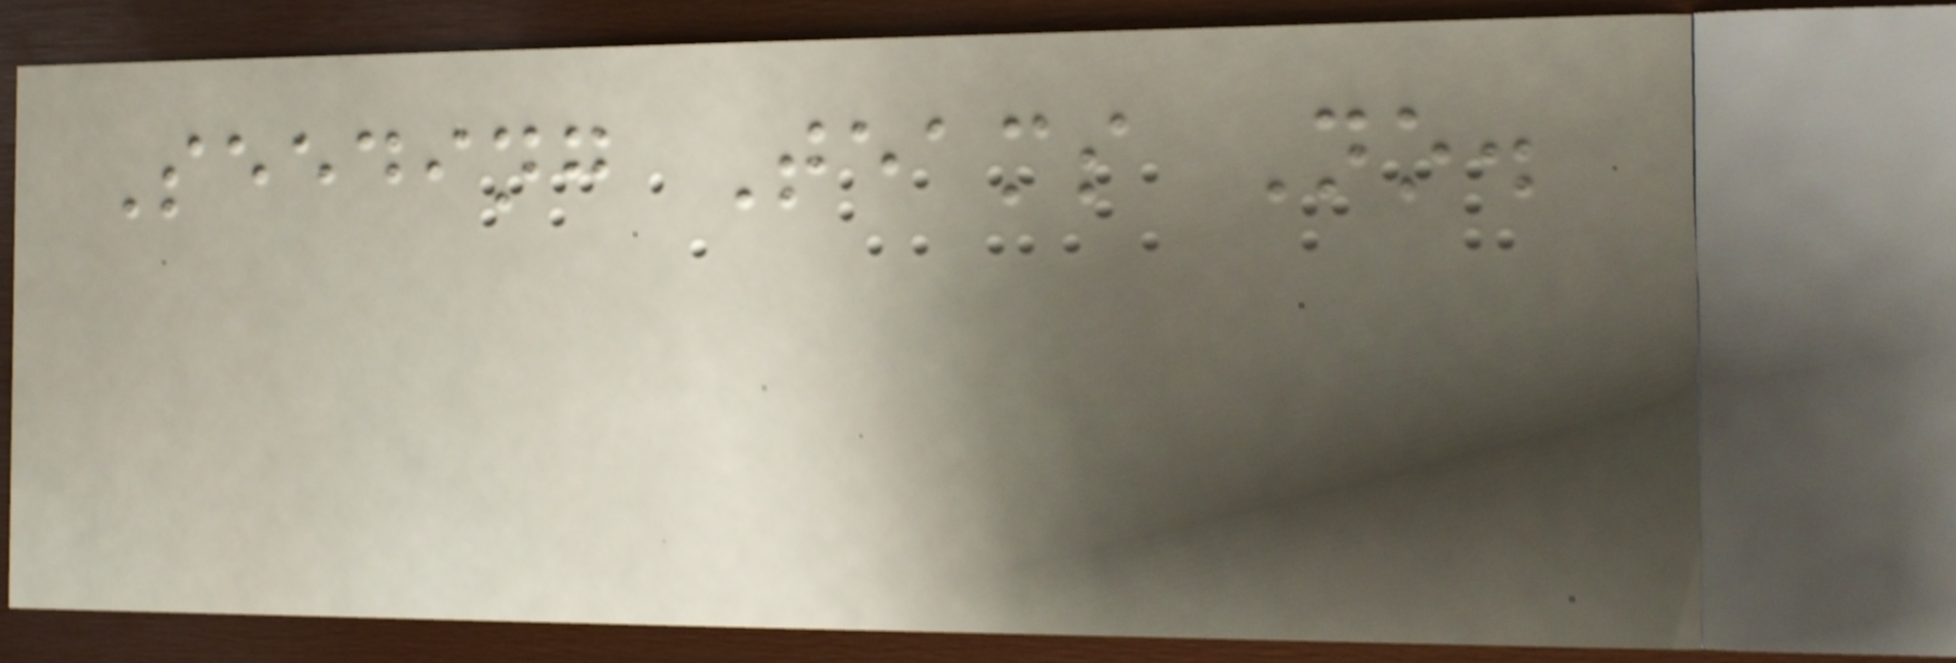Seeding Teams No.
